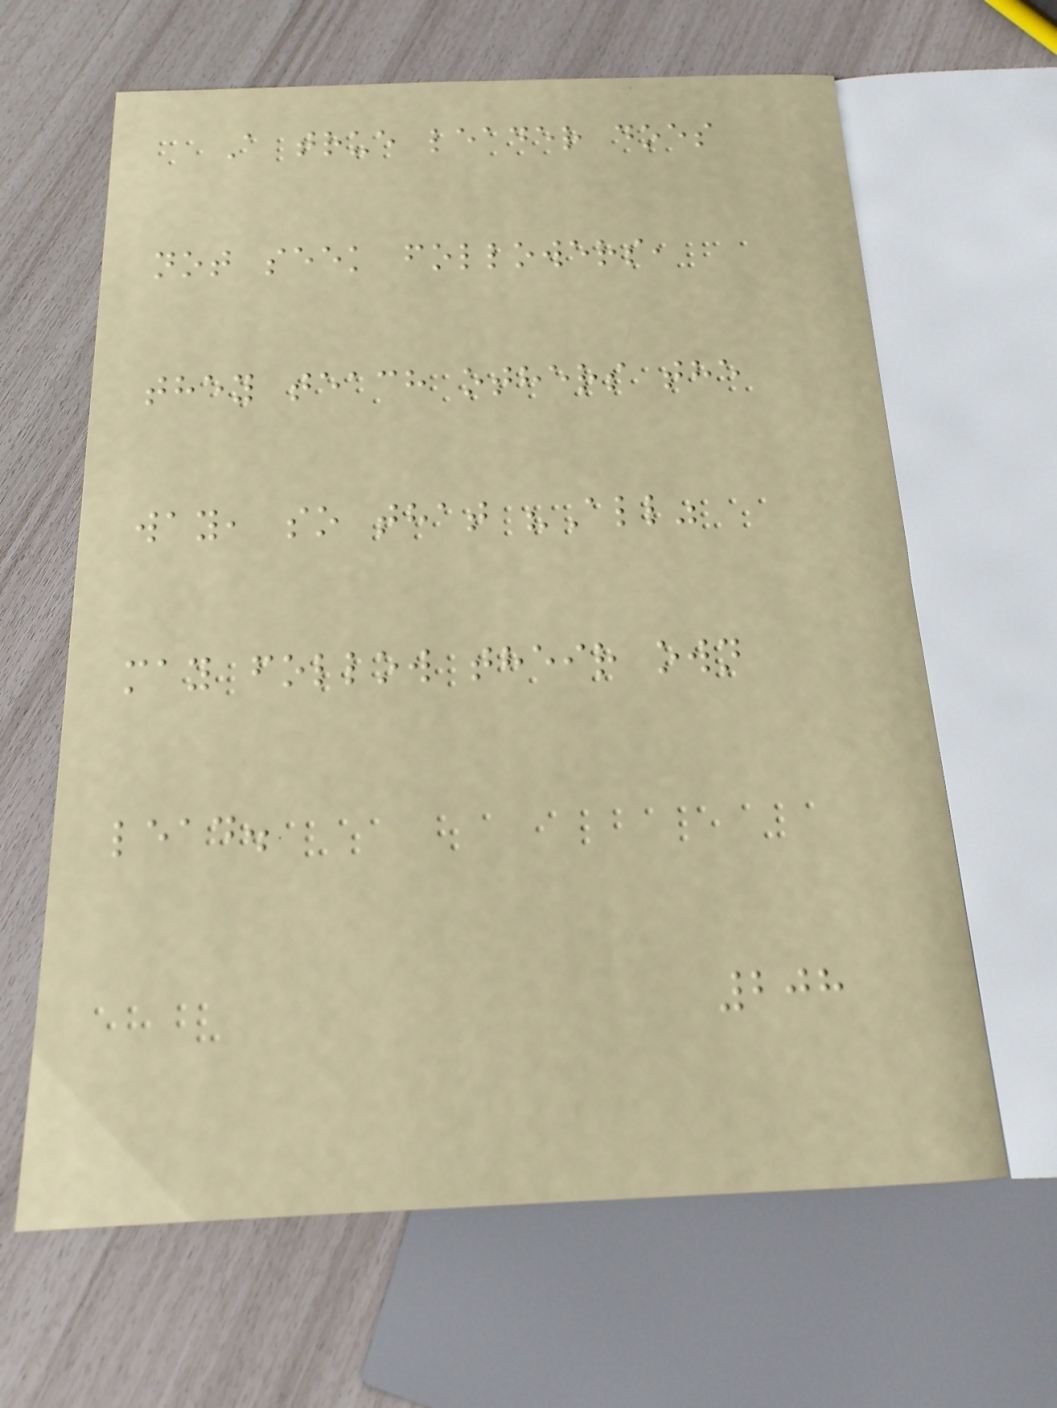A true leader does
not seek followers,
they teach others the
way, so that "All"
may follow their own
lead.
208
